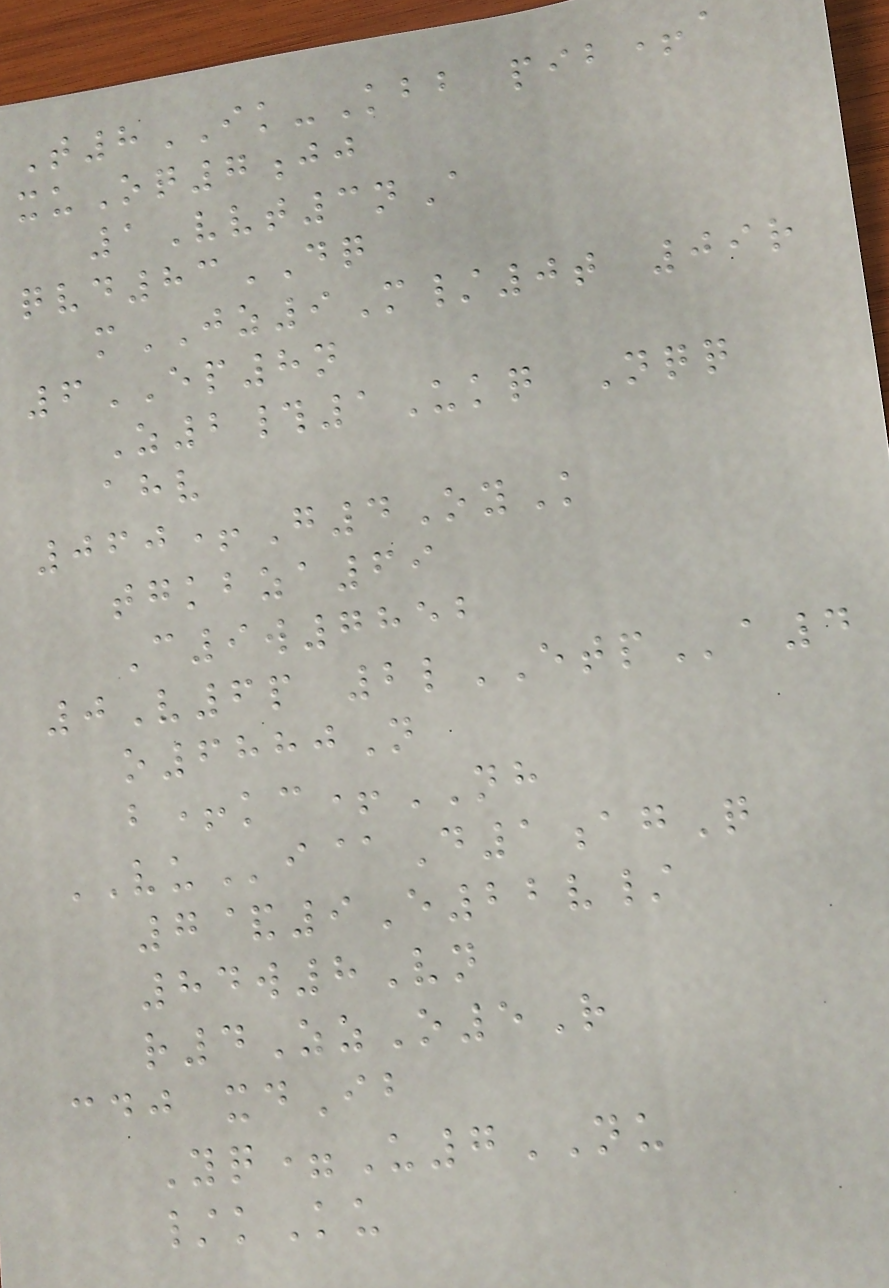T8IK-Kbb pib+a
xuOq7jj
1Vvt3nA
qvd83DQ
mJZ9M/0t 09r
6EP8n
Z2#1Ukq Nqq
ahv
060+G4OyK
tgkbza69
C9w7852
0V6p 2lETPa4
o6880N
b+kc+NH
VUi@D1agQ
7&9E22v/
84w8Vn
r4ZzO5R
cdj xdIb
Yq=U7NU
/kKu
